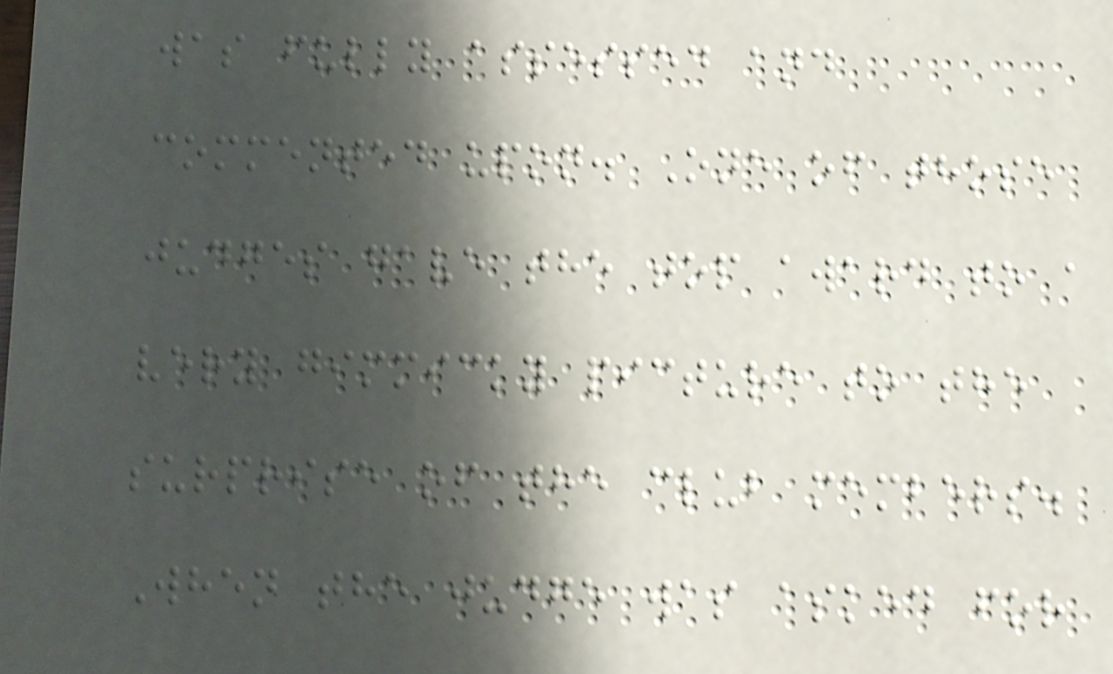was fully assessed and
commented upon. One of those
judges gave the top award to a
very gimmicky picture to the
surprise of the club members.
When the judge was asked for
